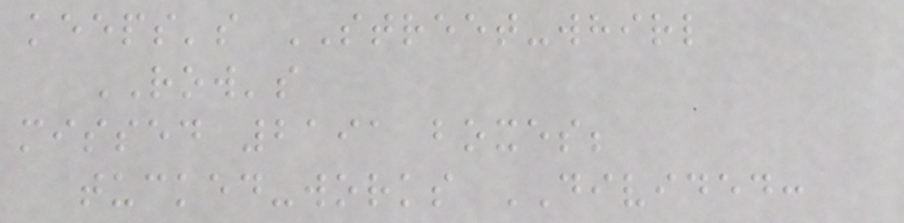keeps's STREET-whirl
ROW's
missed 2191 boxes;
tucked-works DIVIDED:
